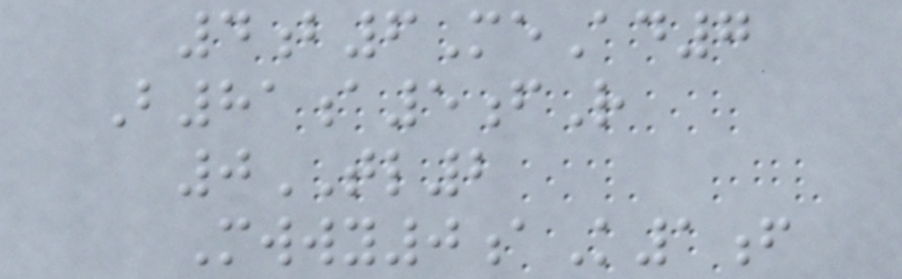4b6MeAd7
B81a5fR
0TL2
Mwwy0aK1f
